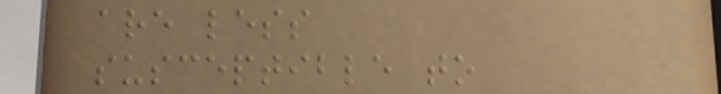are less
susceptible to
